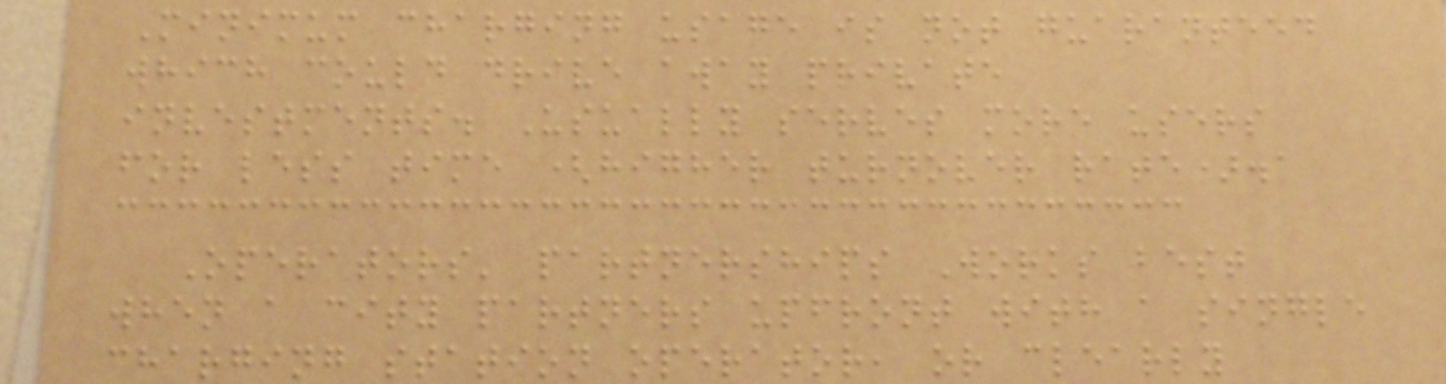Minimum charging usage is not guaranteed
which could drive away private
investments. Usually serves more users
for less time (higher turnover rate).a
Operators' partnerships Works best
when a city partners upfront with a single
charging station operator, or clearly
